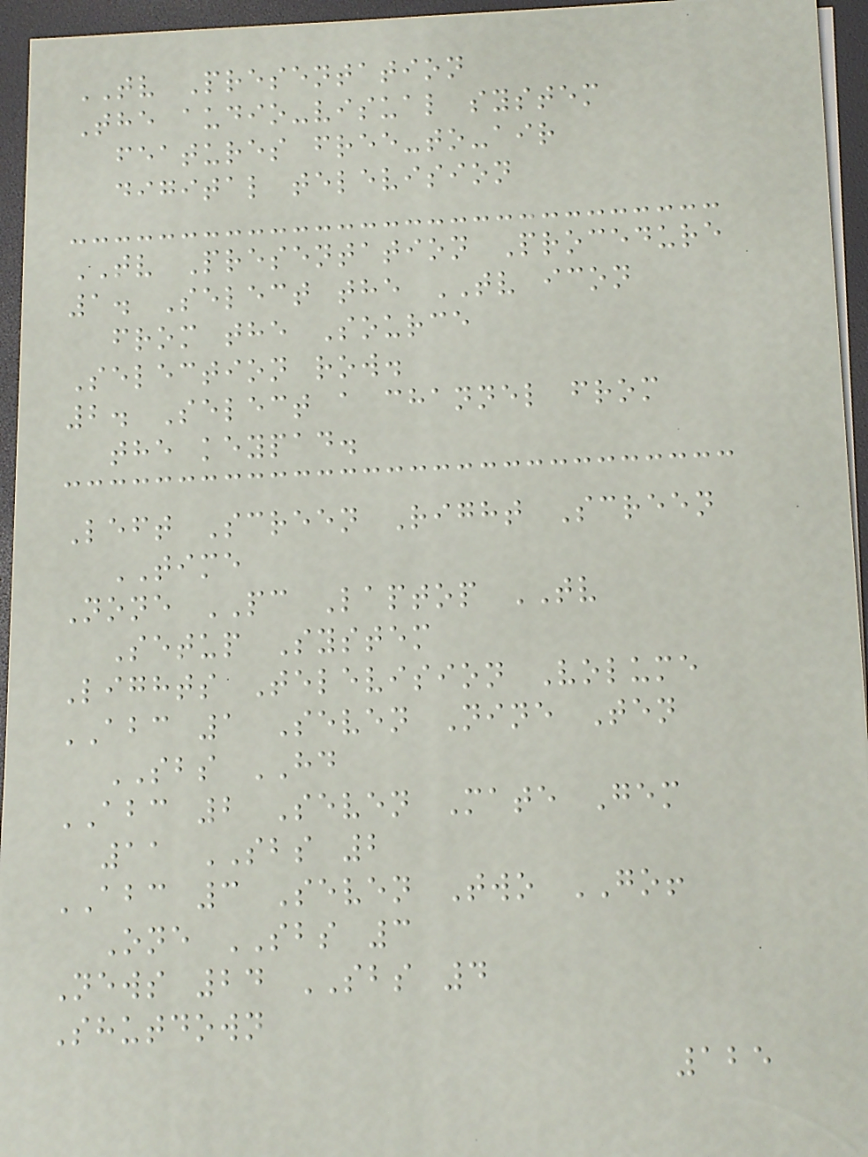TV Presentation
The audio-visual system
features free-to-air
digital television
TV Presentation Procedure
1. Select the TV icon
from the Source
Selection row.
2. Select a channel from
the keypad.
Left Screen Right Screen
TIME
None PC Laptop TV
Setup System
Lights Television Volume
ABC 1 Seven Nine Ten
SBS HD
ABC 2 Seven Mate Gem
11 SBS 2
ABC 3 Seven Two GO!
One SBS 3
News 24 SBS 4
Shutdown
125
